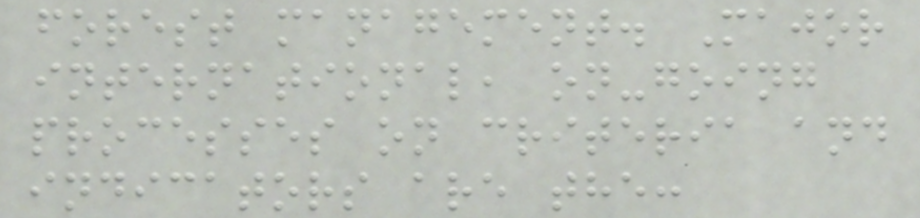forest management. Major
international, on-going
processes on criteria and
indicators are the:
